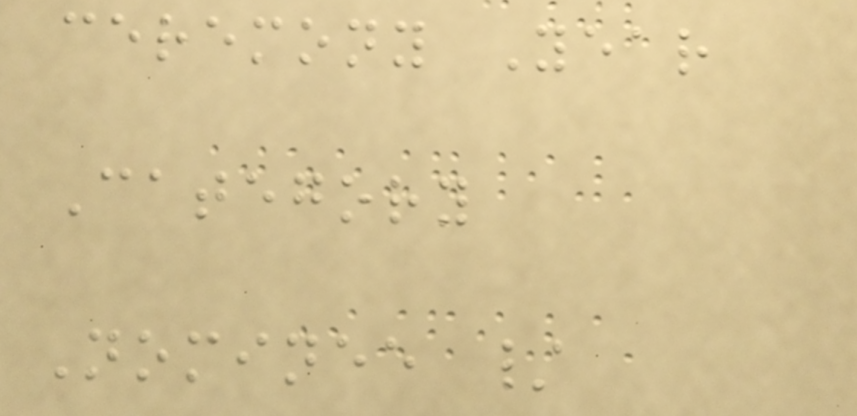ceremony Year
Category
Nominee /
